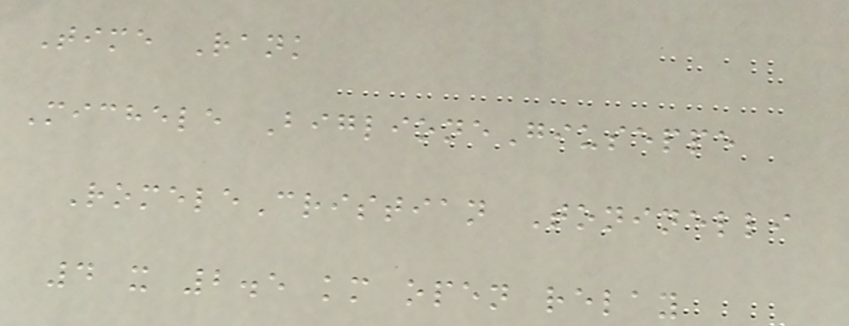Time Rank
Michele BiglioneGiuseppe
RomeleCristian Toninelli
4 x 2.5 km open relay
